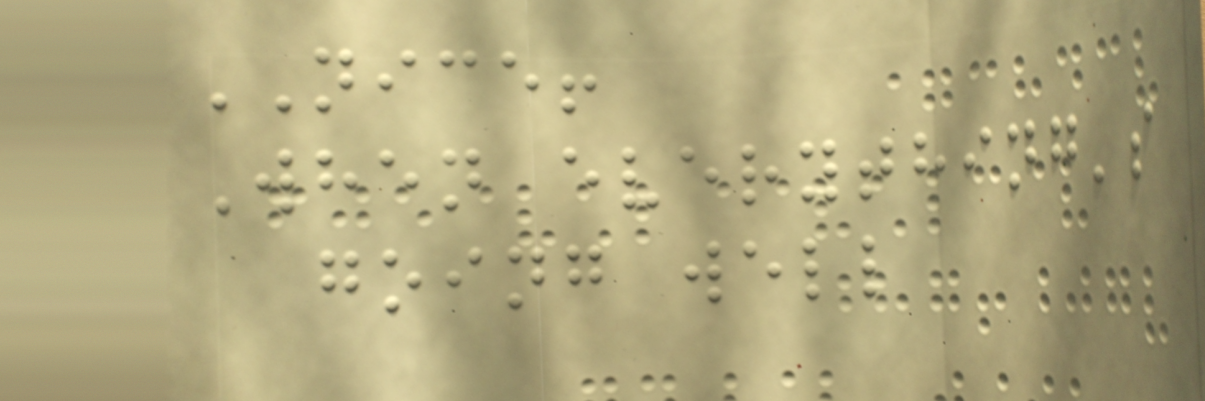NICE!
When everything's
going well
